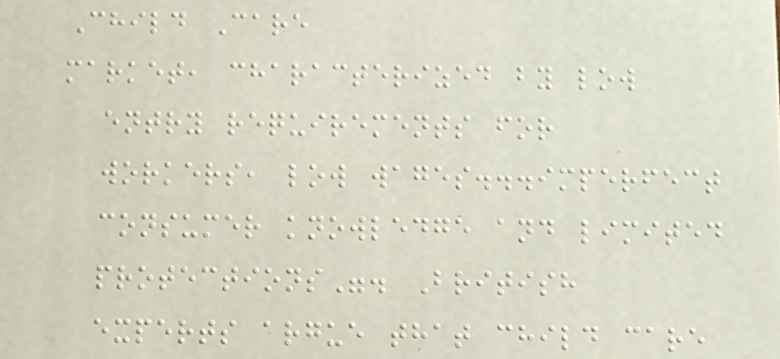Child Care
market, characterized by low
entry requirements for
workers, low wages...imperfect
consumer knowledge and limited
protections". British
experts argue that child care
